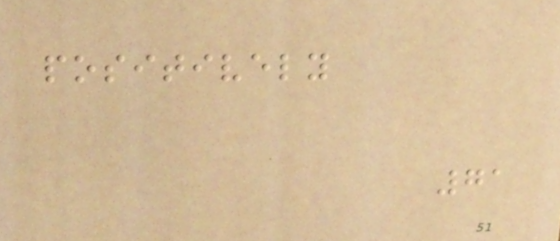positively
71
